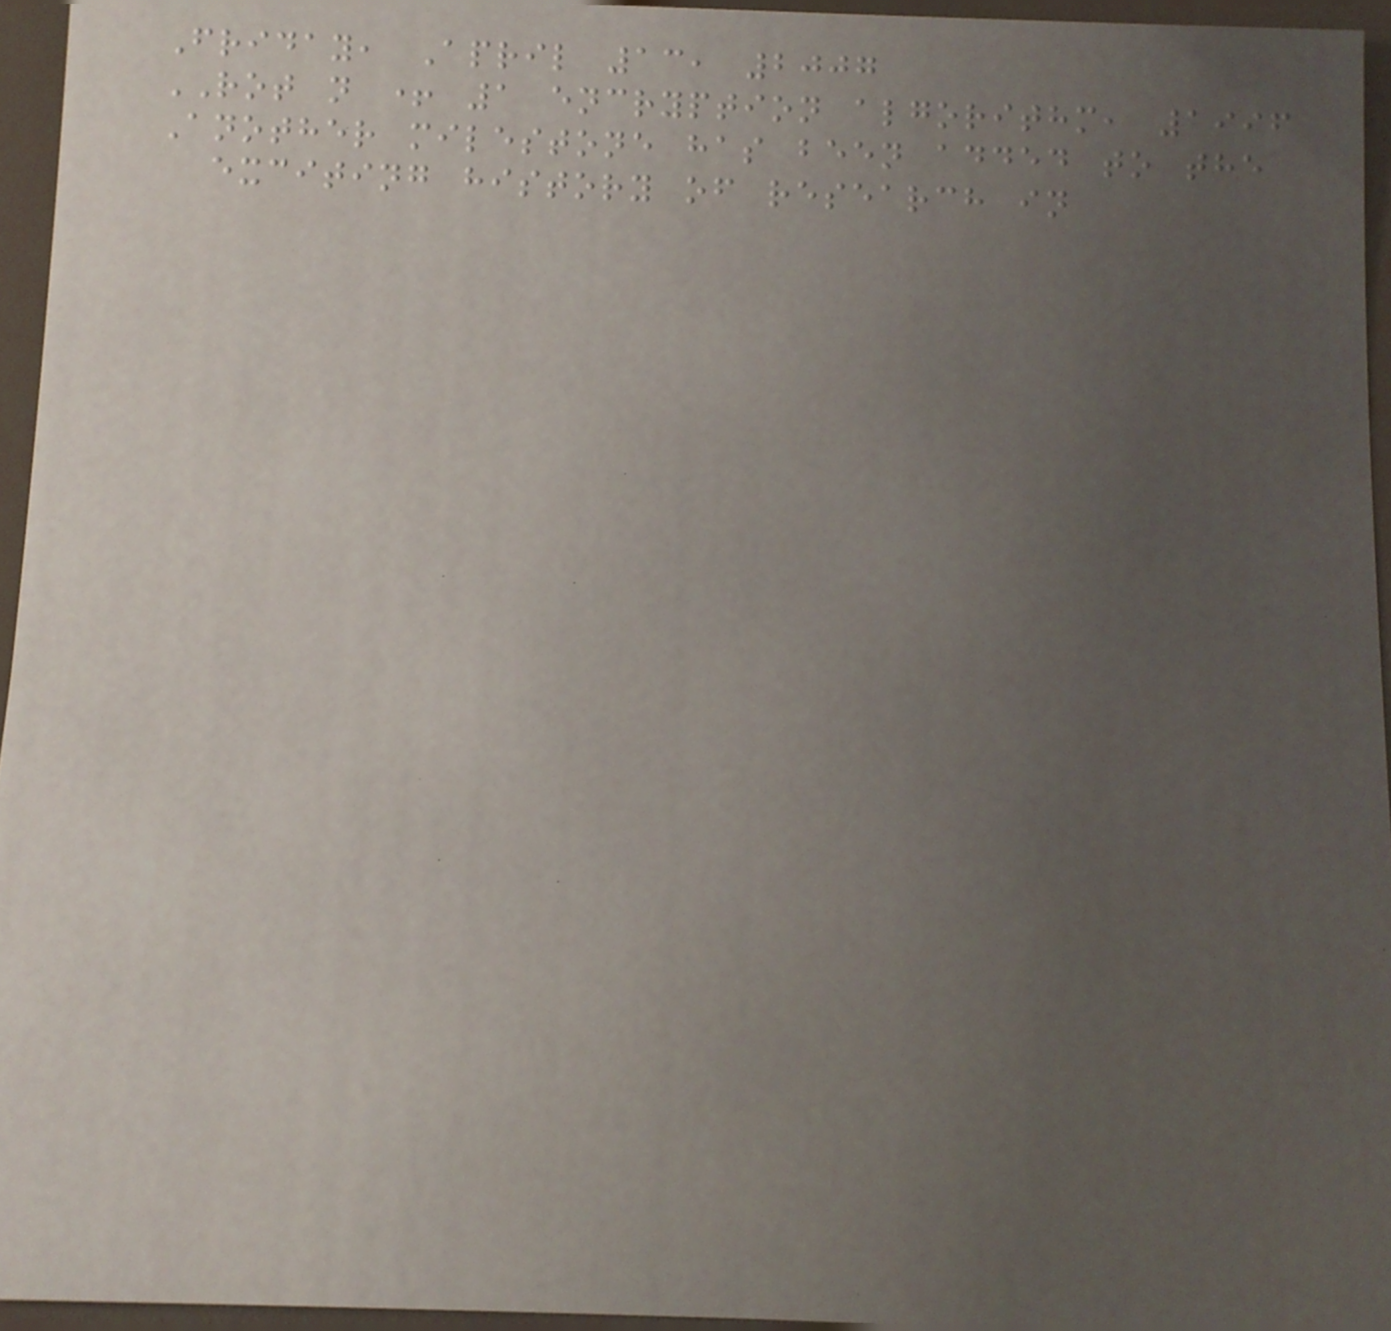Friday, April 13, 2007
ROT n + 1 encryption algorithm, 1996
Another milestone has been added to the
exciting history of research in
